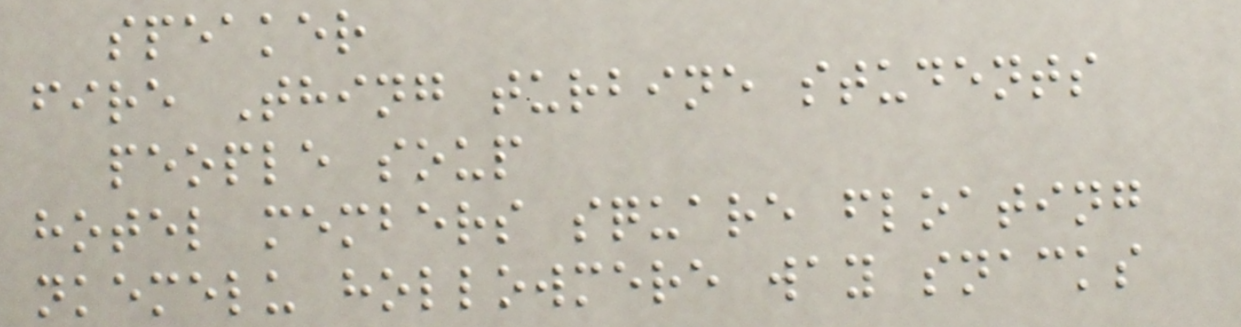speaker
fire Thing turbine students
people soup
hotel members square floating
nkemelu hollowmere way snacks
